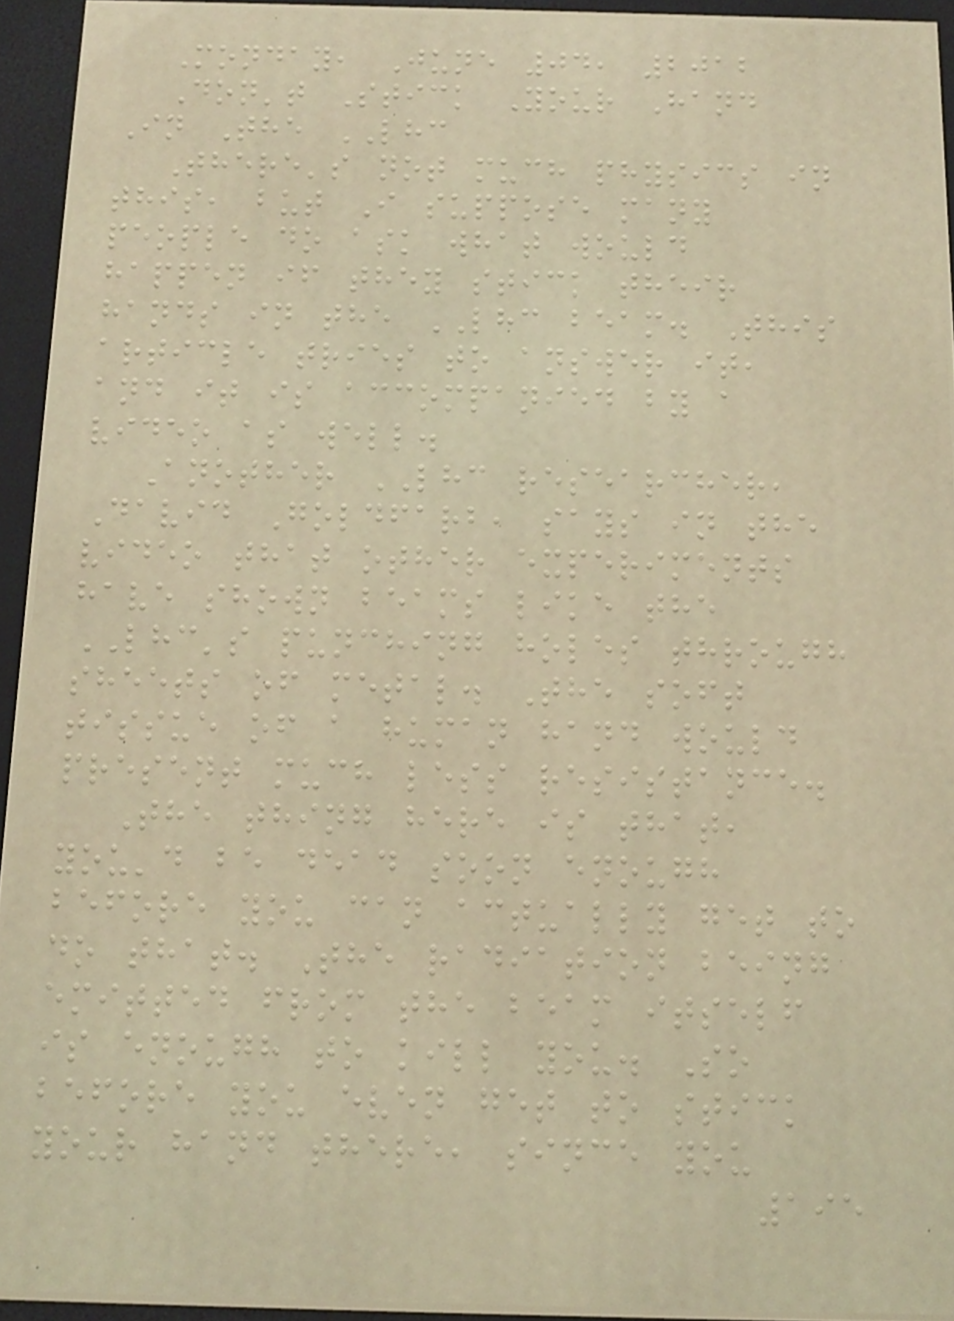Monday, June 04, 2012
Don't Stick Your Hand
In The LHC
There's not much physics in
this, but I suppose many
people do ask what would
happen if they stick their
hands in the LHC beam. This
article tries to answer it,
and it is accompanied by a
video as well.
Another LHC researcher,
David Goldfarb, says in the
video that other experiments
have shown beams like the
LHC's punching holes through
sheets of metal. The soft
tissue of a human hand would
present much less resistance.
The thing here is that,
you'd be dead soon enough
before you can actually get to
do that. The radiation being
emitted from the beam itself
is enough to kill you. So
before you even get to stick
your hand there, since you
195
